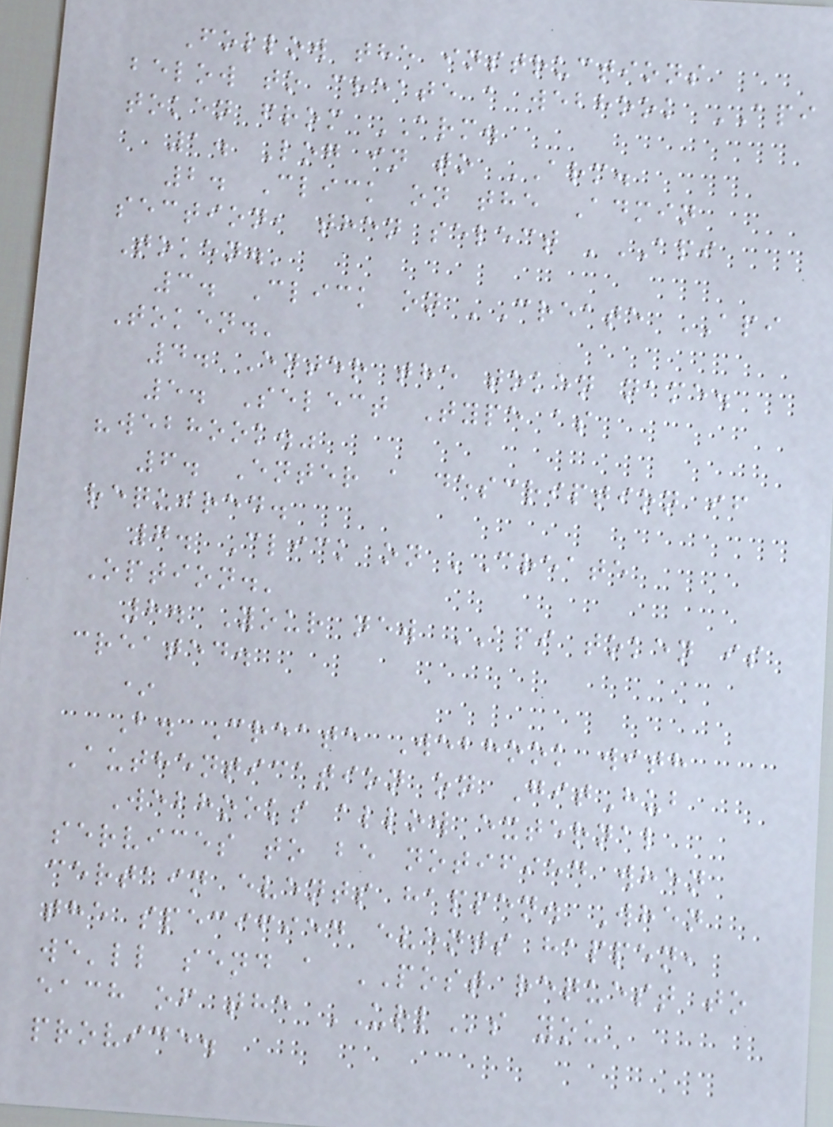Follow the instructions
below to create a webhook API
token from ARM.
1. Log in to ARM.
2. Click on the Admin
section, then select 'API
Token.'
3. Click on 'Create API
Token.'
4. Enter the token name.
5. Select Type as
"webhook."
6. Enter a description if
required.
7. Click on 'Create
Option.'
8. Your new API token is
created.
*
B. Create Webhook with
Authentication on GitHub
Webhooks allow external
services to be notified when
certain events happen. When
the specified events happen,
we'll send a POST request to
each of the URLs you
provide.
